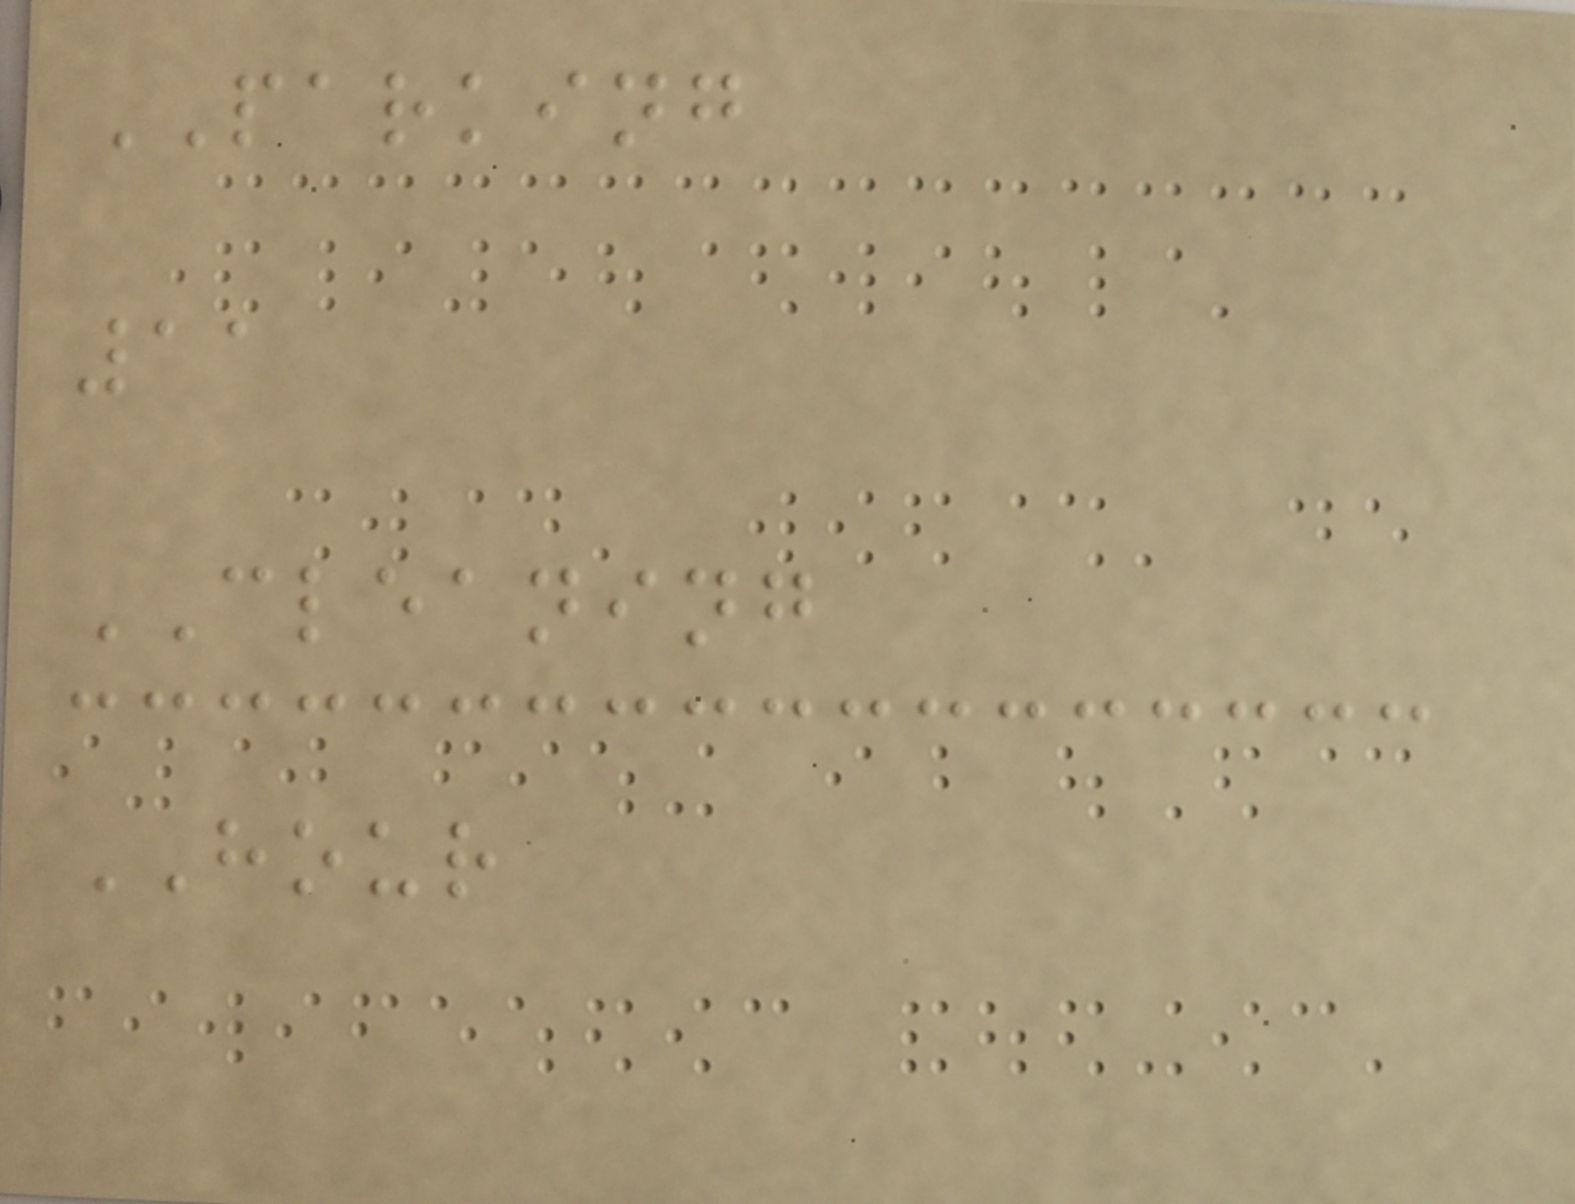PARKING
11
CLEANING
HOUR
